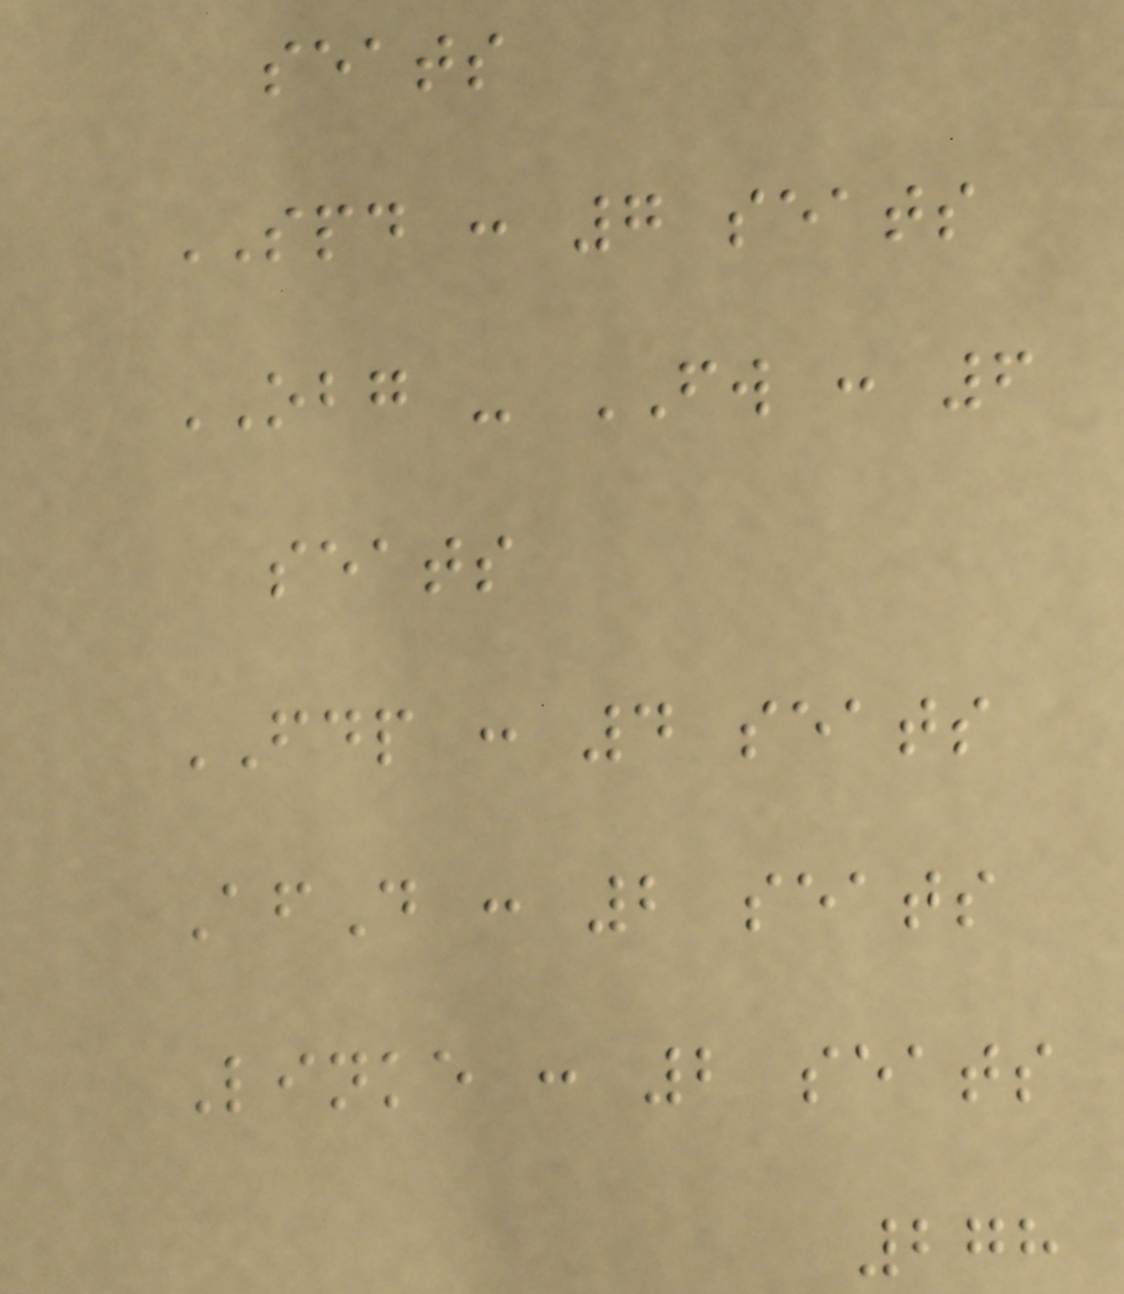seats
SPD : 7 seats
OBG - FW : 6
seats
FDP : 4 seats
AfD : 2 seats
Linke : 2 seats
278
